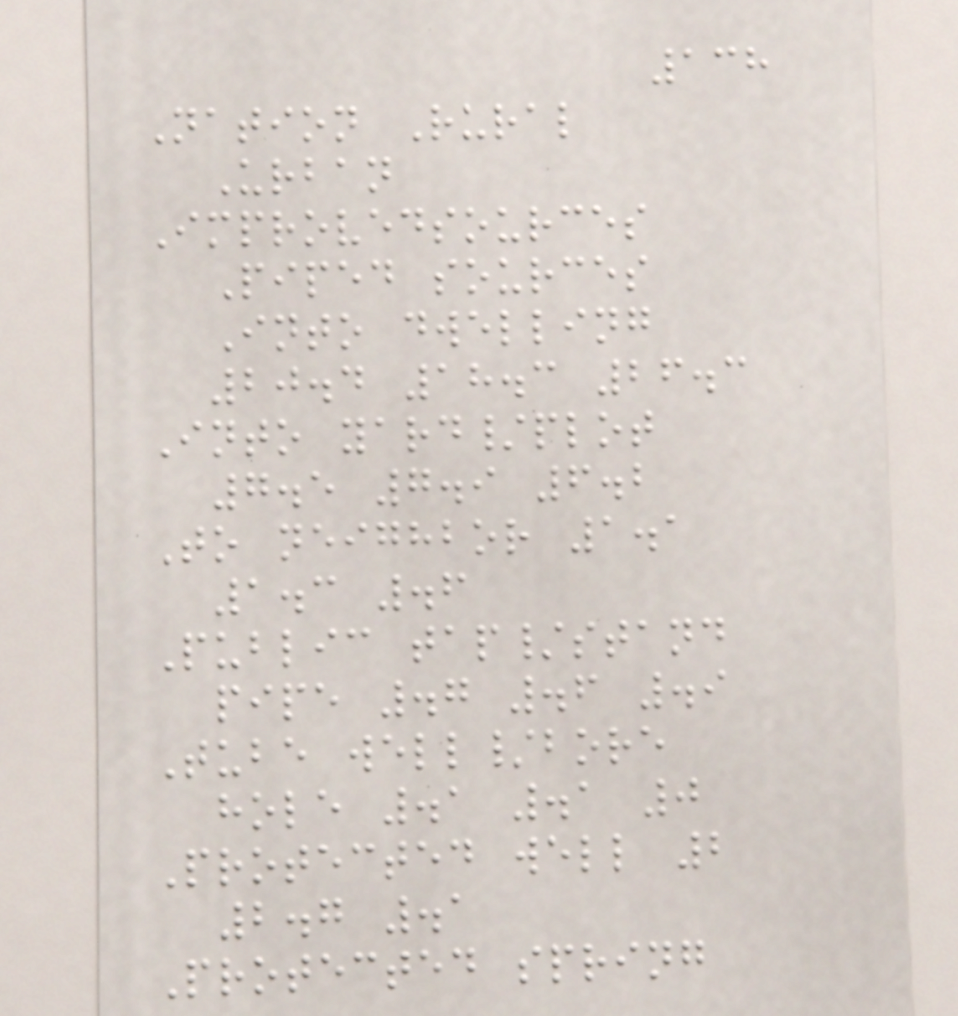138
Nation Rural
Urban
Improvedsources
Piped sources
Into dwelling
20.4 18.3 26.3
Into yard/plot
7.5 7.9 6.2
To neighbor 1.1
1.3 .6
Public tap/stand
pipe .7 .6 .9
Tube well/bore
hole .1 .1 0
Protected well 2
2.7 .1
Protected spring
